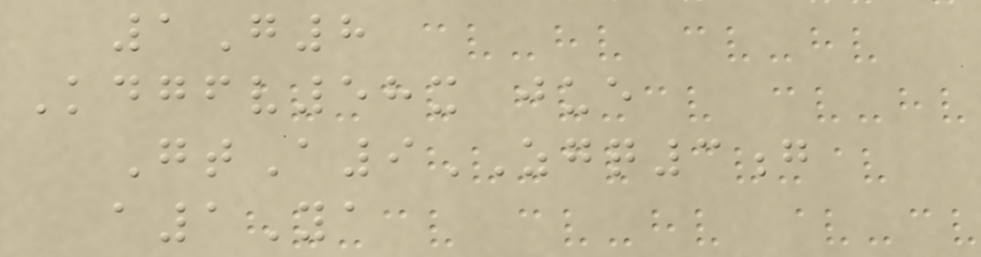1G8
Kdgfv58x jue
GtA9ZGQ3g
a1Ya
